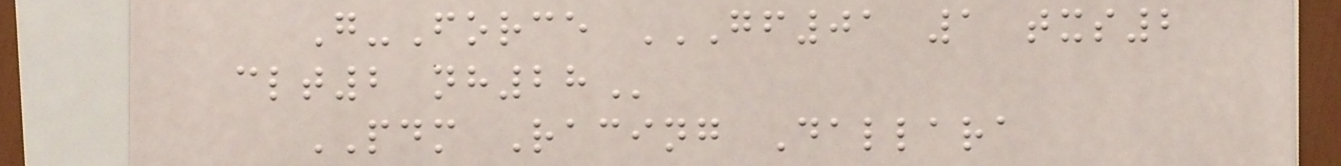G-Force GF01 1 TXS2
CLT2 NH28
PDM Racing Dallara
